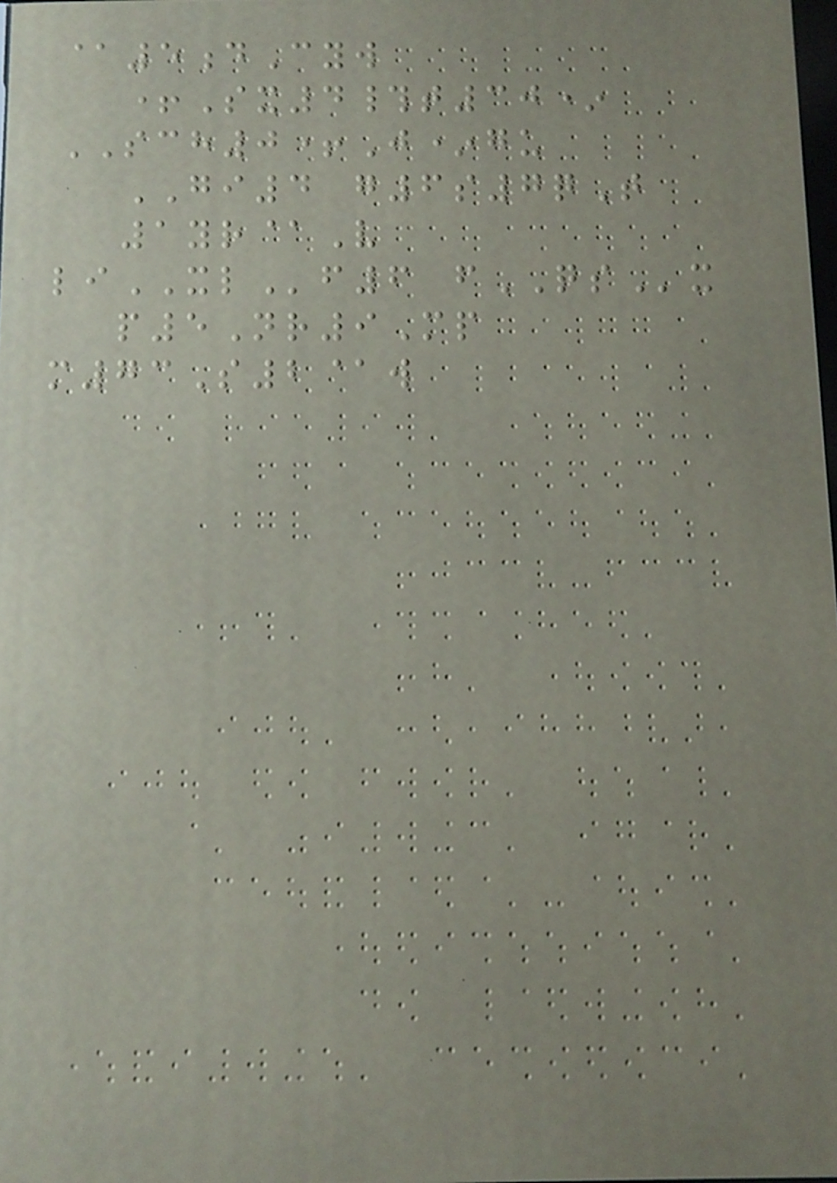@5dCyw
+Sx4#t30*
SCH0+J*gu
GI4 g6s7qT
1yr@V
liXLf6 fQSx
p5Nr9Mp
m73S2@w
